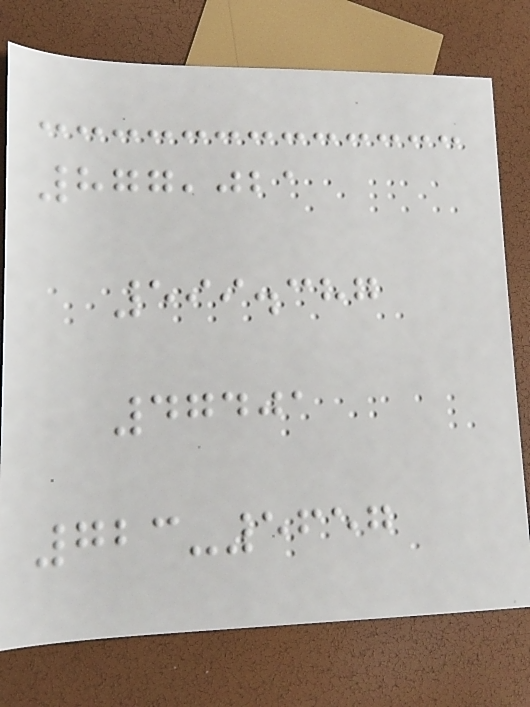877,021
599.387
47401
723-5657
